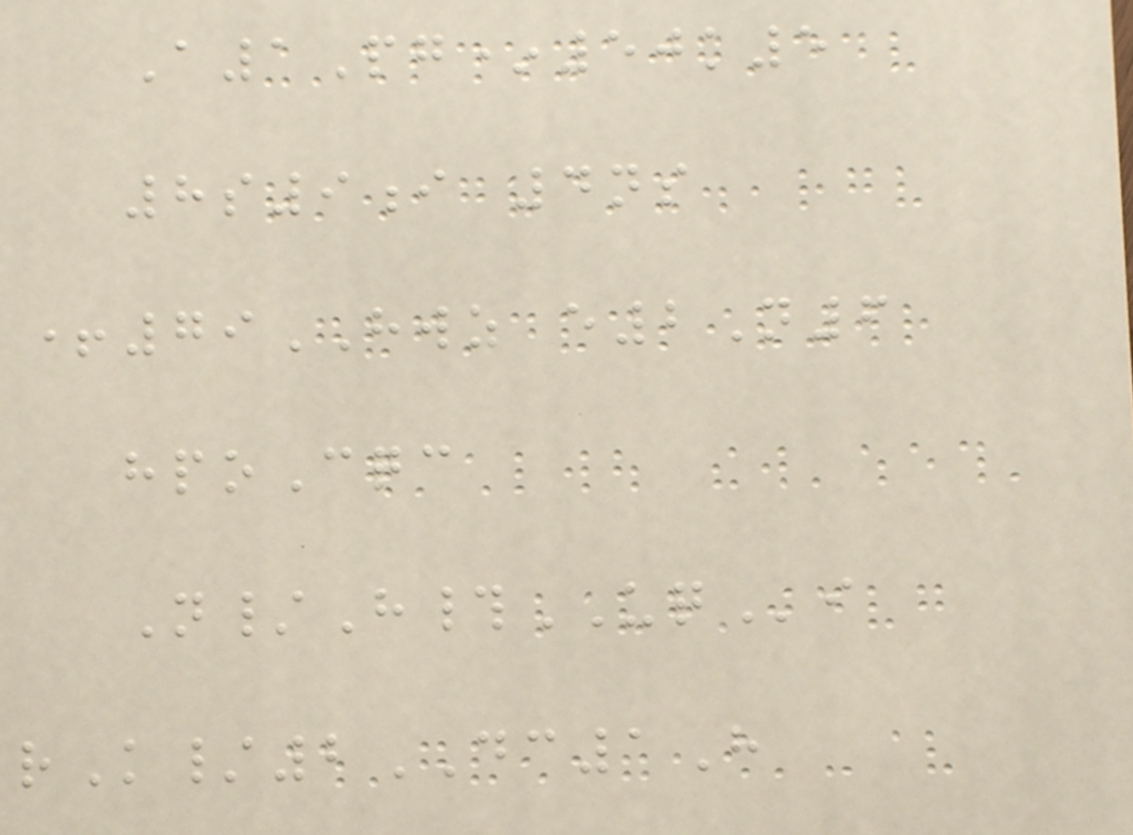A1Pg*50k5
8s9i 4ns
+79HWZ e2N6
hpoCqc
N/H#UQi
rK/2DC1H
